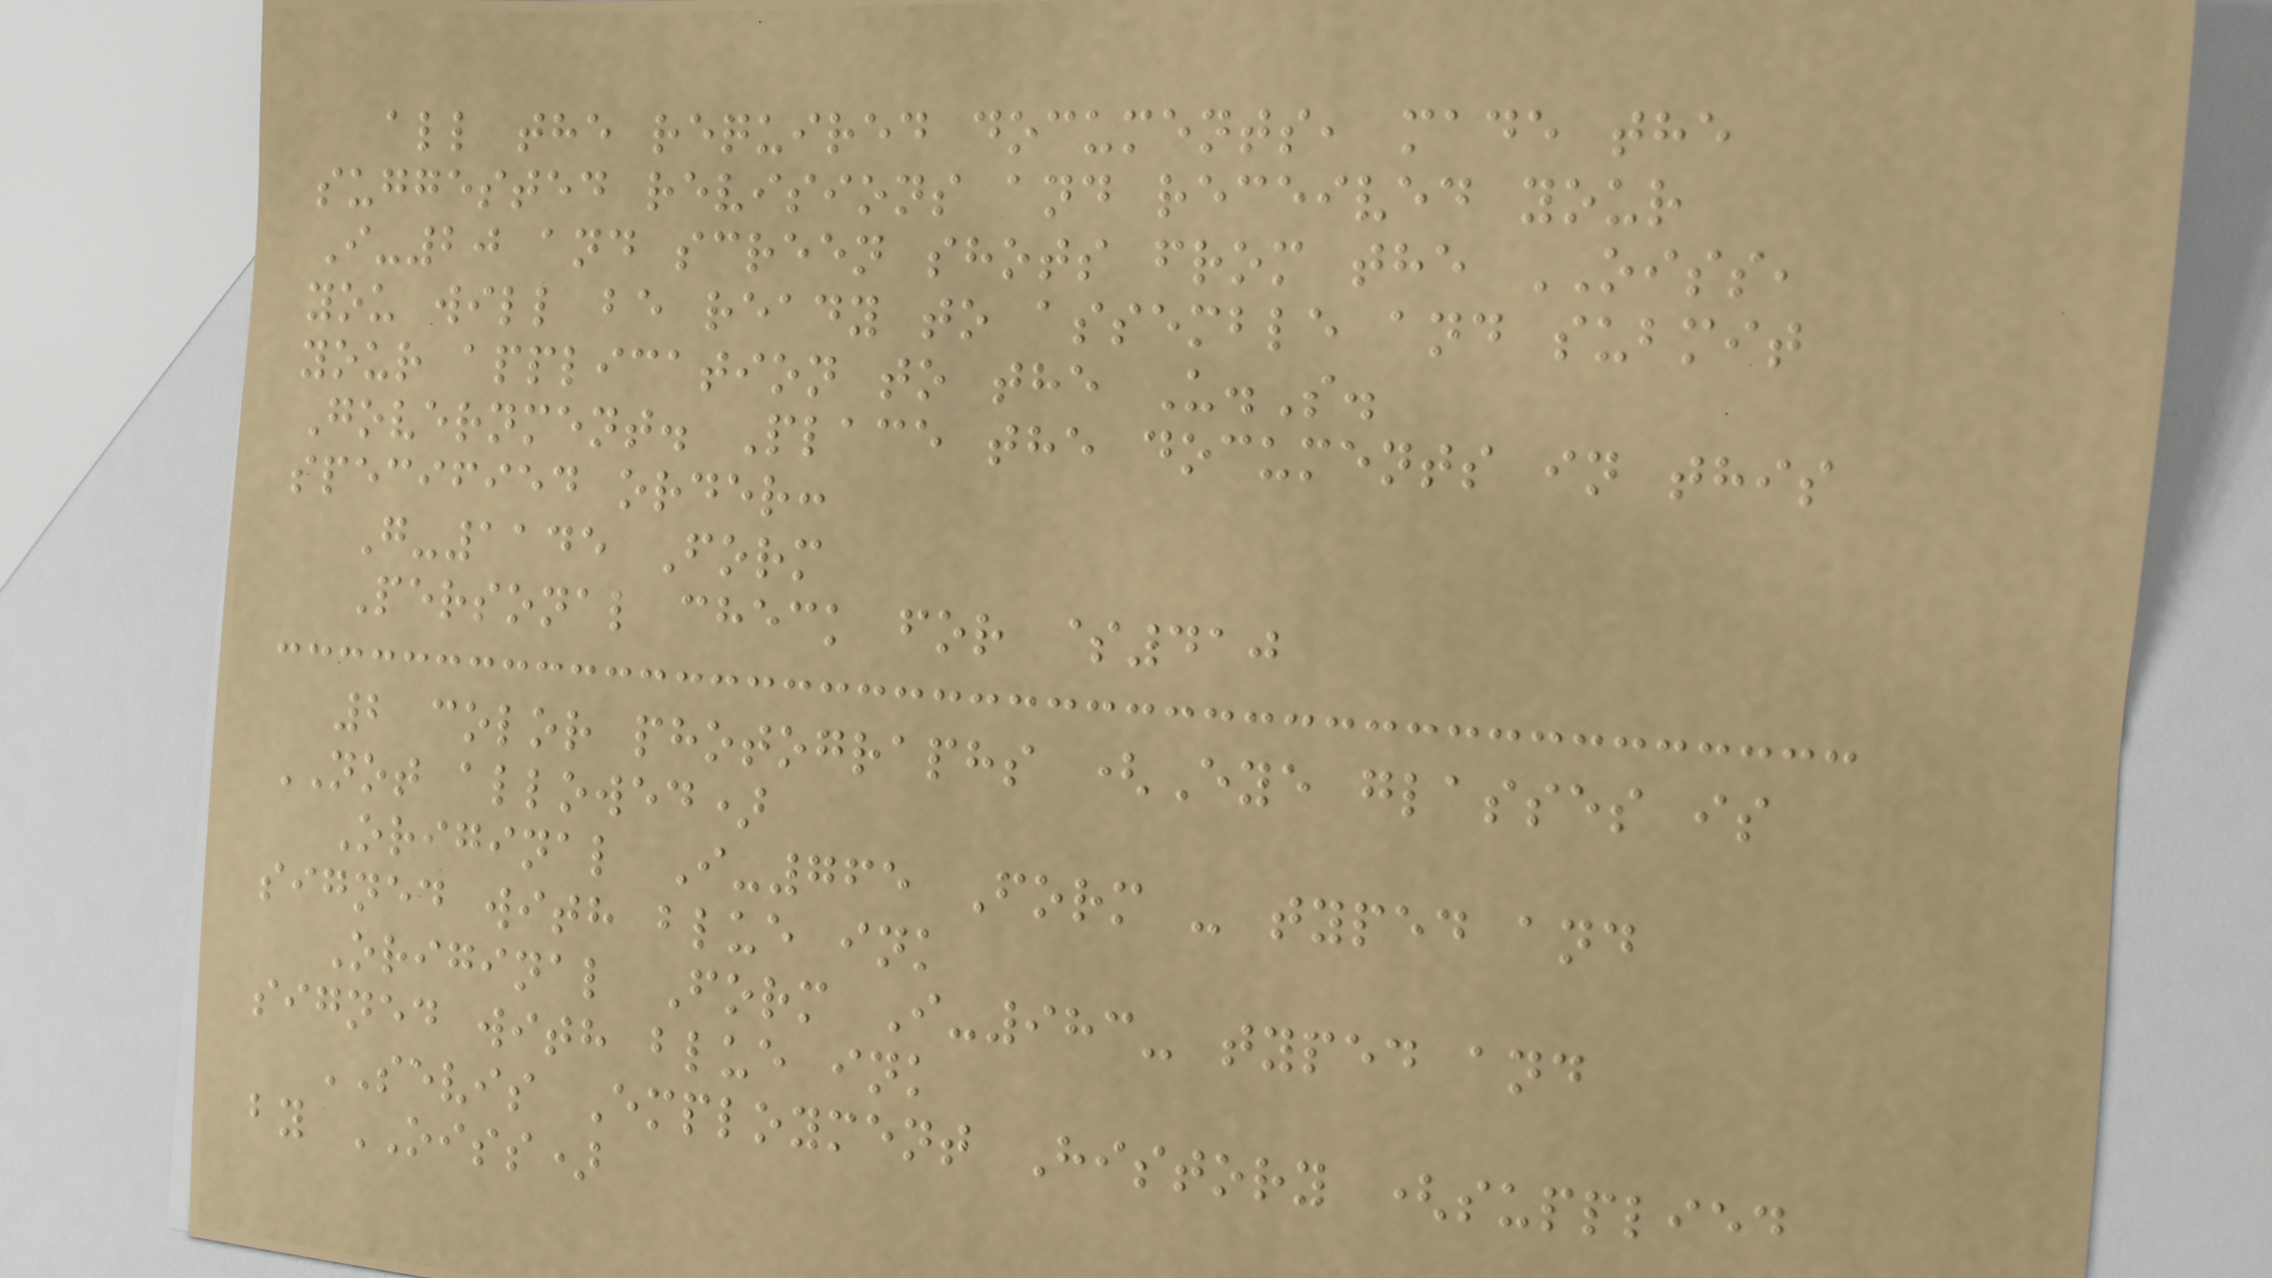all the required documents, made the
suggested revisions and received your
I-20 and screen shots from the OISS,
you will be ready to assemble and submit
your application to the U.S.
Government. Place the documents in this
specified order:
G-1145 Form
Personal check for $410
2 color photographs (Eye glasses is
NOT allowed)
Original I-765 Form - typed and
signed with blue ink
Original Form I-983- typed and
signed with blue ink
SEVIS Employment History (supplied
by OISS)
